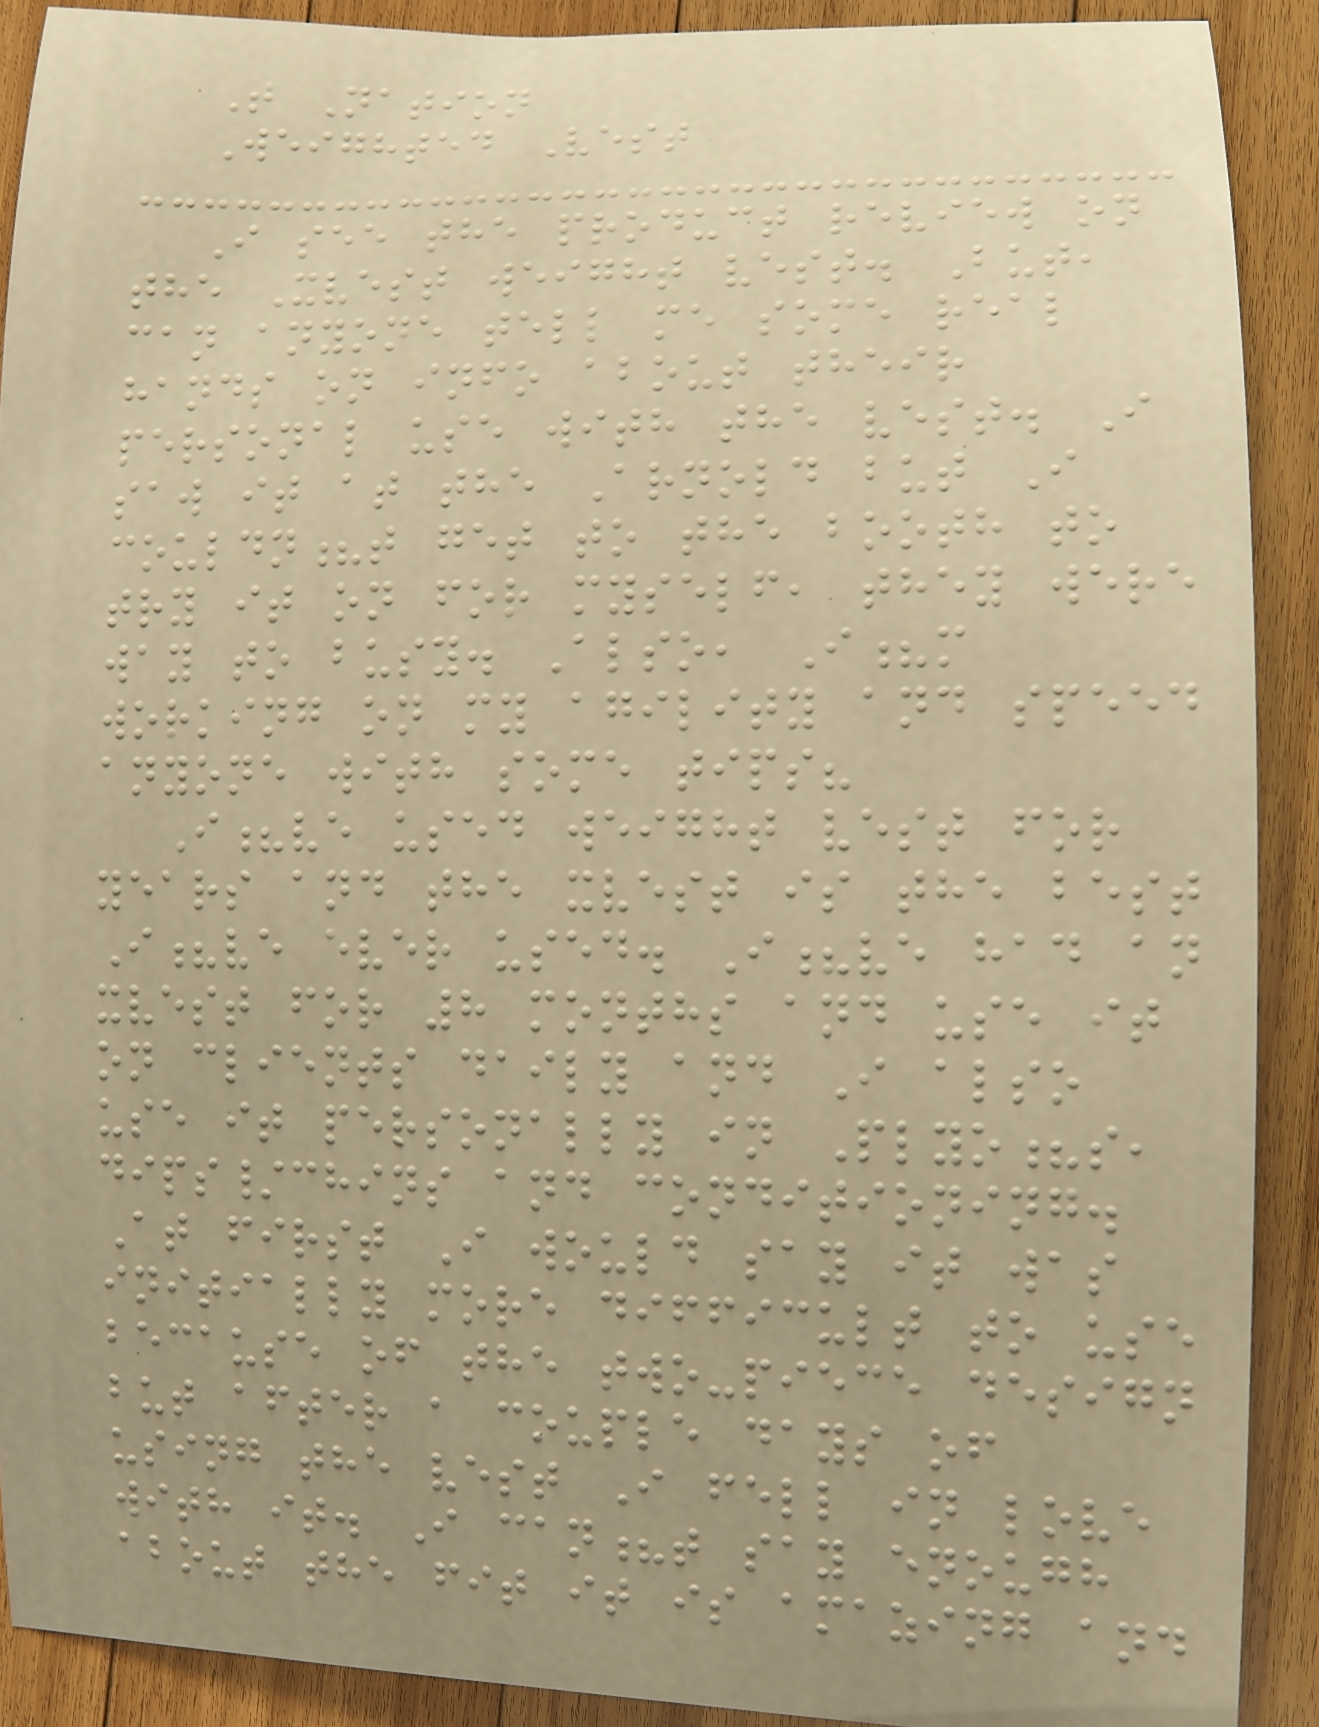T Nation
Weighted Vest
I see the product review on
the Xvest weight vest. But,
can anyone tell me some real
hands on info about their
personal use with the vest. I
saw it at the Arnold but I
couldn?t get to the booth to
try it on for myself, they were
way to busy. Also, I?m
working on my agility and speed
anyone with some tips?
I?ve used weight vest for
years and the xvest is the best
I?ve ever used. I?ve had an
xvest for 8 months and use it
on clients daily and I also
use it personally in Plyo?s,
dips/chins and conditioning.
At first I would say it was
initially more difficult to use
because of the two-piece design
but after a couple days of
using the vest I fell in love
with it. I can?t say enough
about the fit it is amazing and
